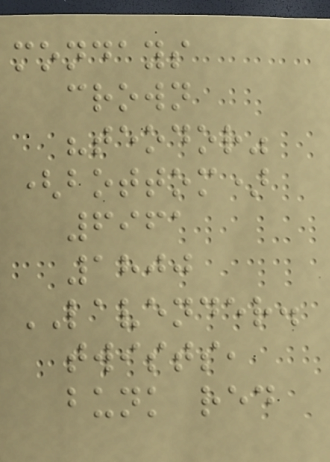mondays
crown
"teodor"
(bottom)
6961
1800
LAVENDER.
twists,
bunk red
